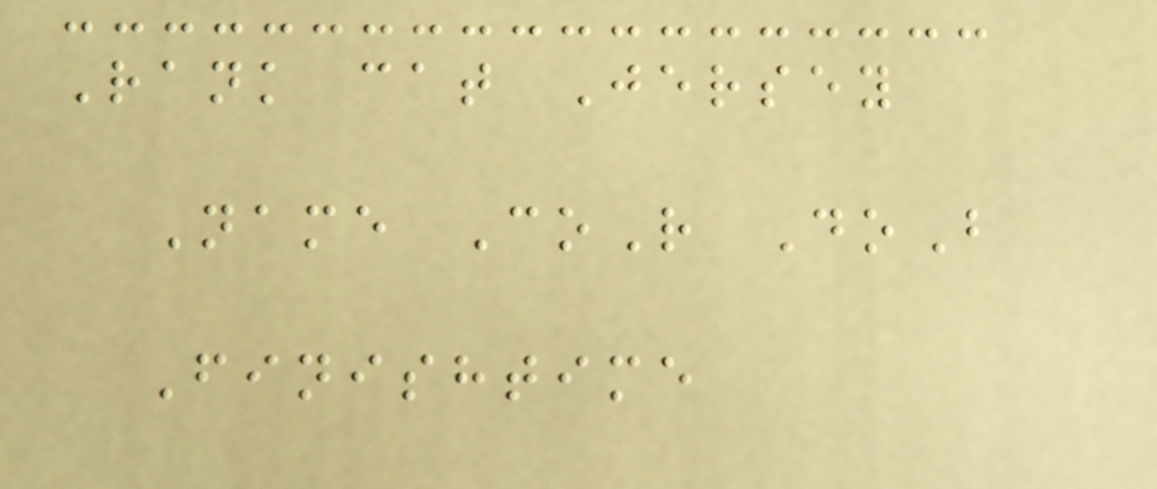Rank cat Jersey
Name CoR DoB
Finishtime
